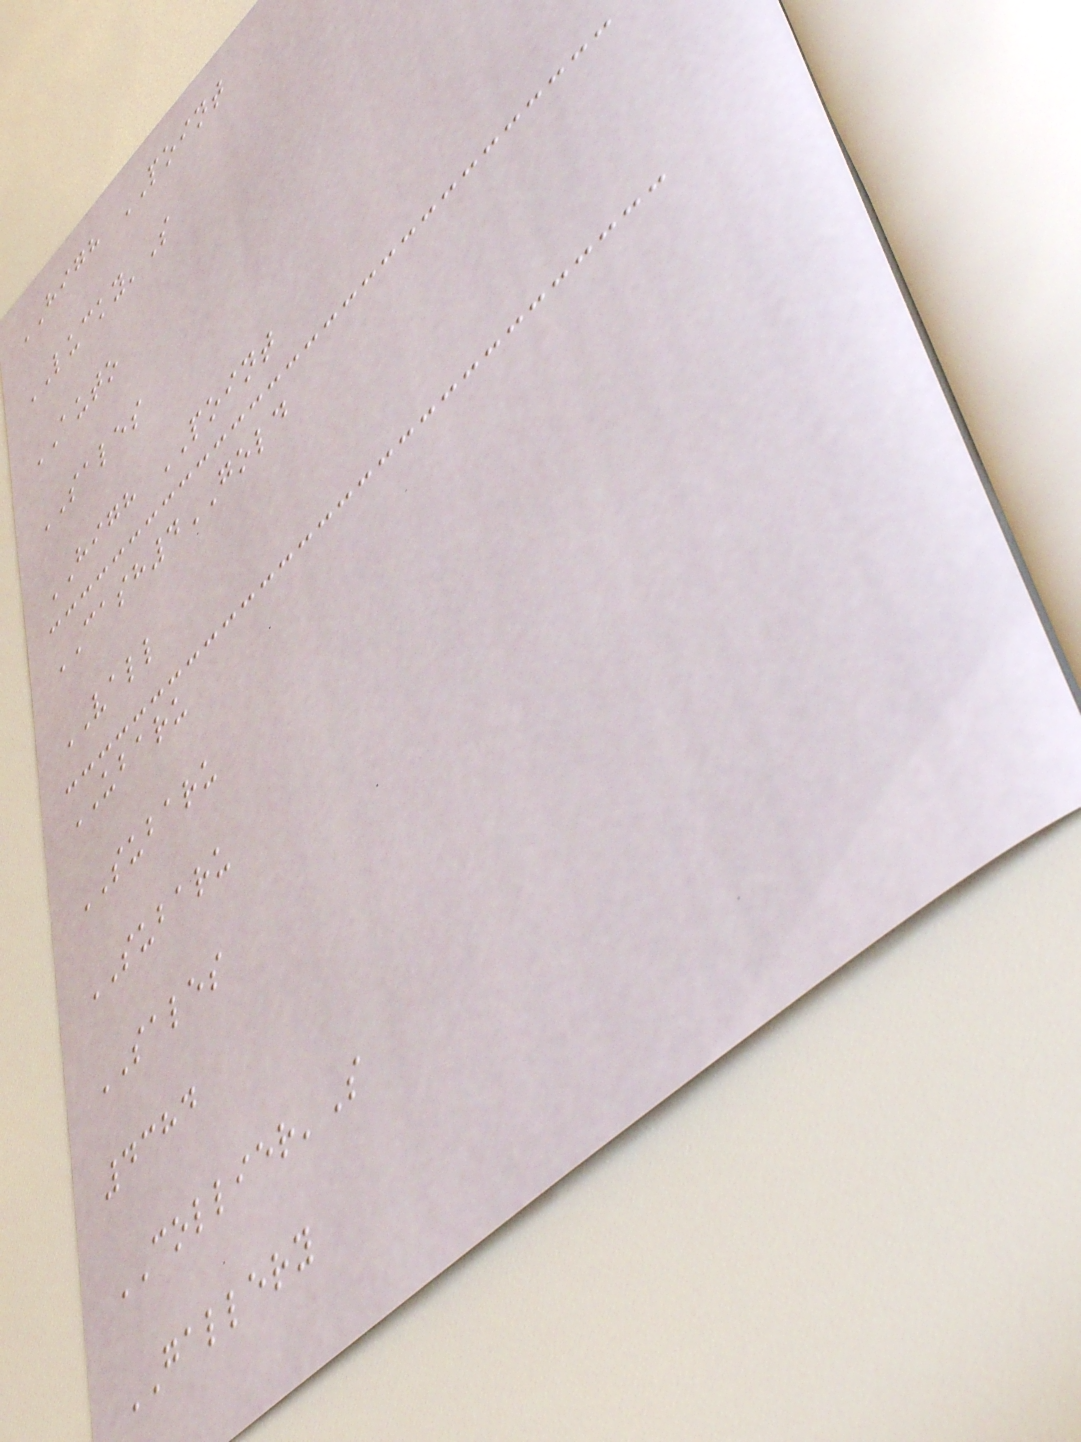HIGH POINT
LUCKY'S
AUTO
SALES
HIGH POINT
CASH4GOLD
VALL
UBARU
SUBARU
SUBARU
SALES
4384
COLLIER'S
GALLERY
